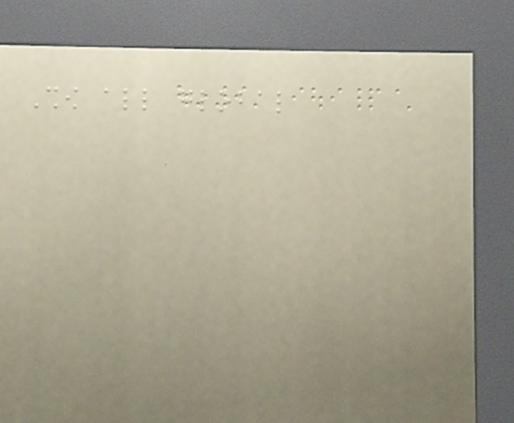Show all global
